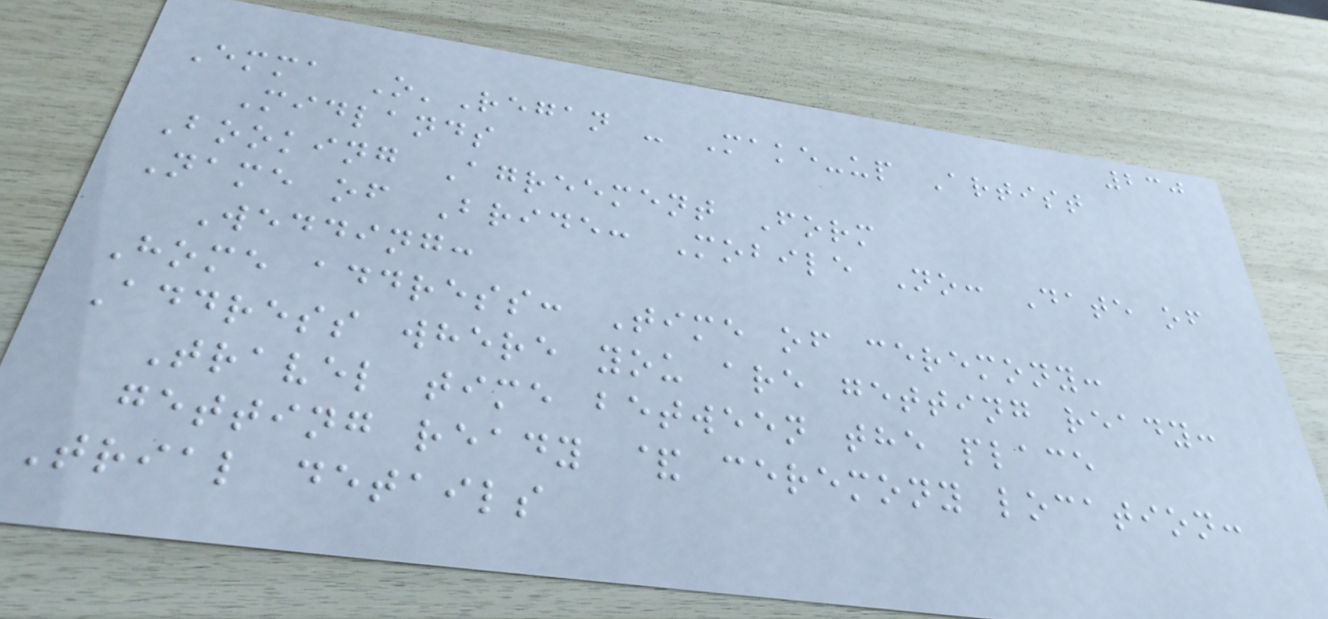230
Emma O'Regan - Make-up Artist
Midlands
Booking Agreement Form
Name of Bride: Mobile No: Date of
Wedding:
Home address: Time of ceremony:
Address where you are getting ready:
Travel time between the place
getting ready & ceremony location:
Trial details
